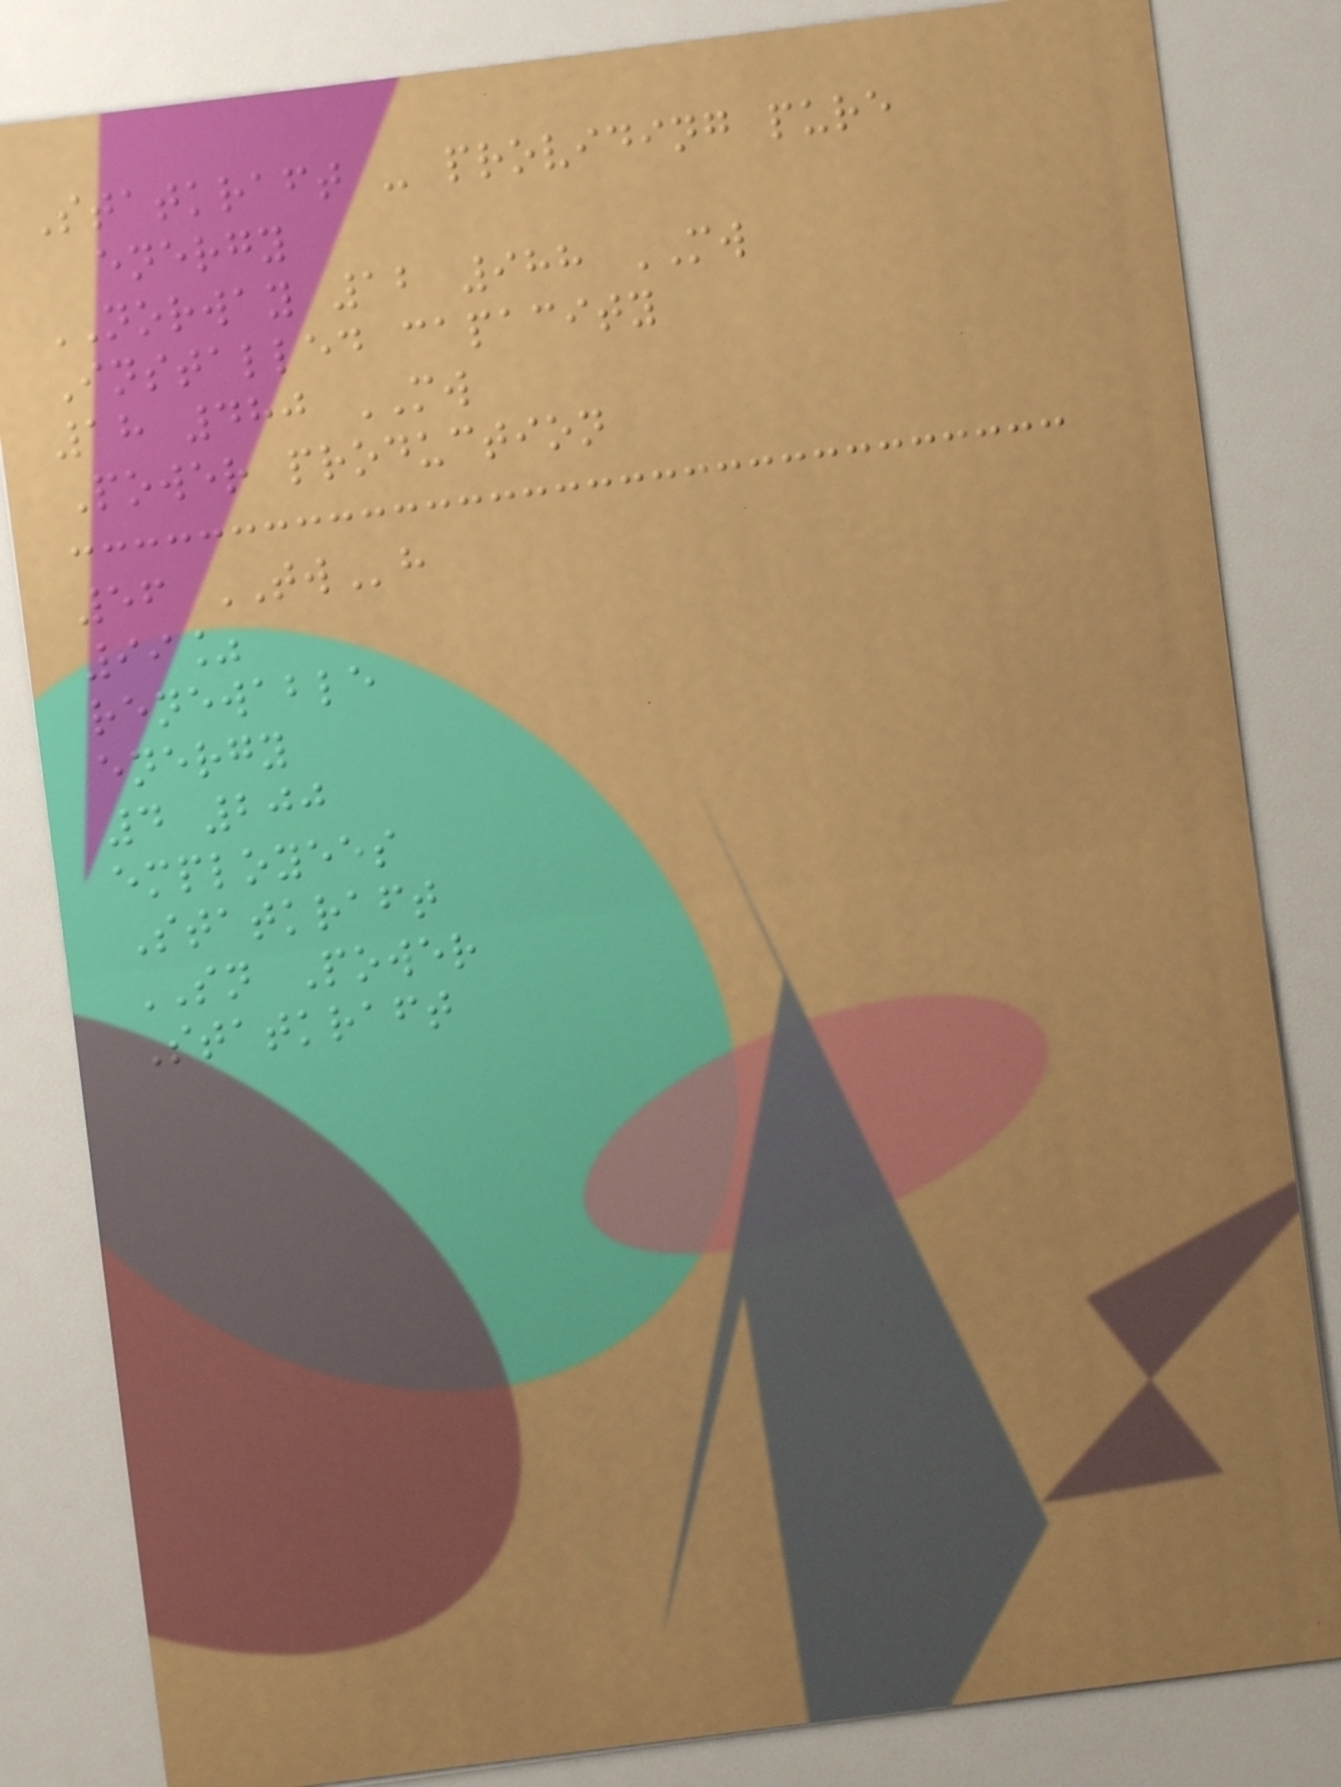Statkraft - providing pure
energy
NORWAY 12 988 MW
Installed capacity
18 480 MW
Power production
56 TWh
99%
renewable
energy
4 200
employees
Statkraft
SN Power
Statkraft
